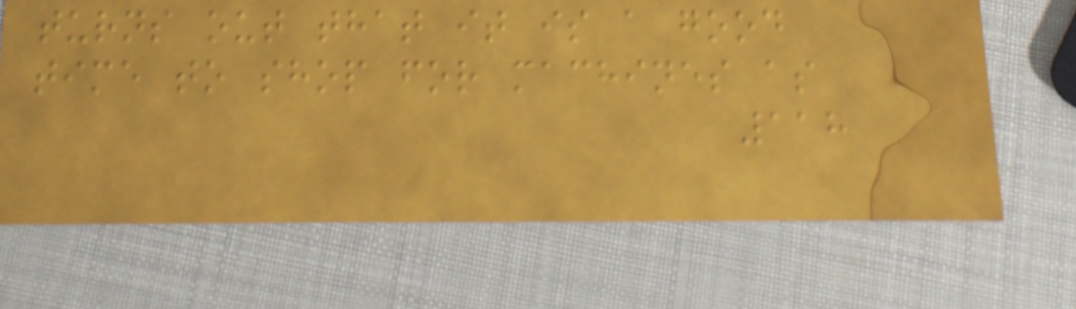turns out that it is a good
time to shop for machines as
118
